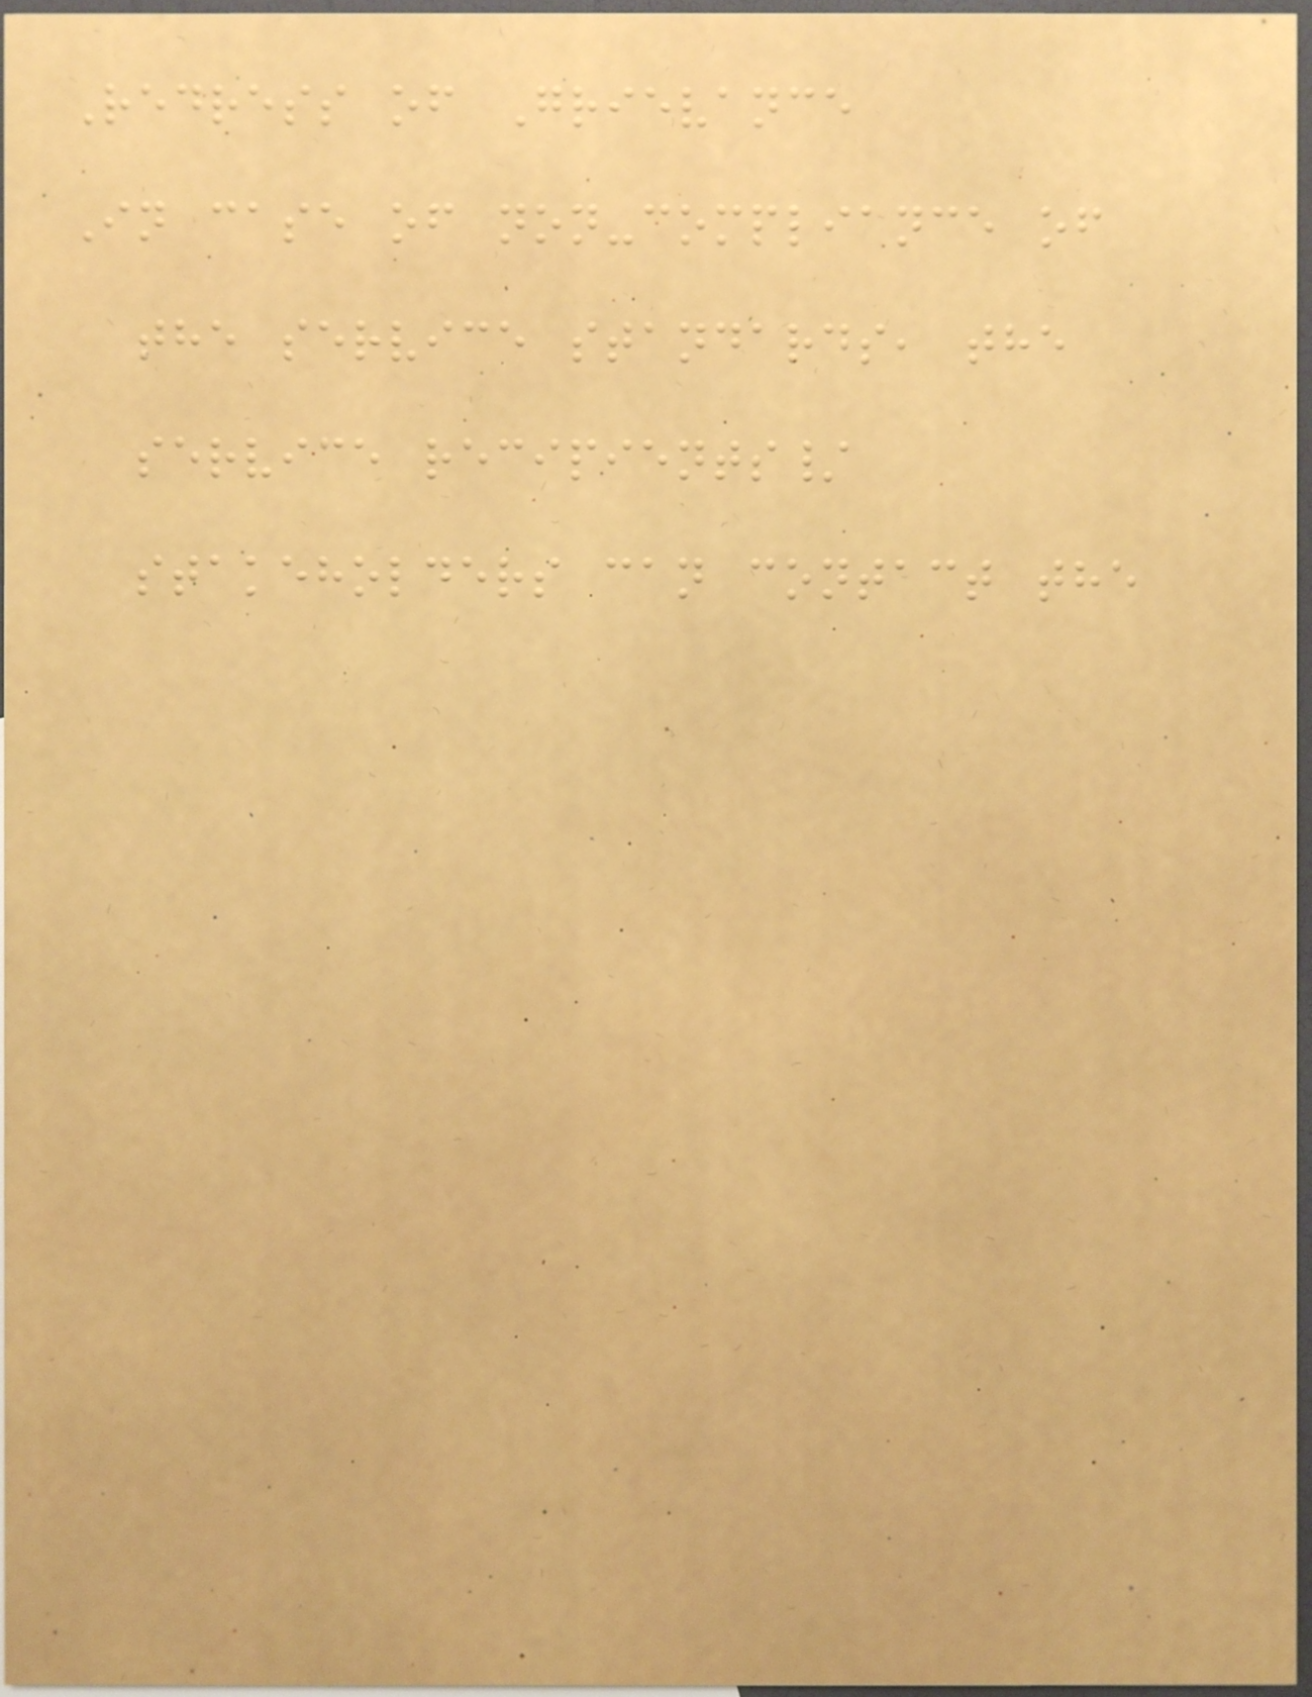Redress of Grievance
In case of non-compliance of
the service standards, the
service recipients/
stakeholders can contact the
